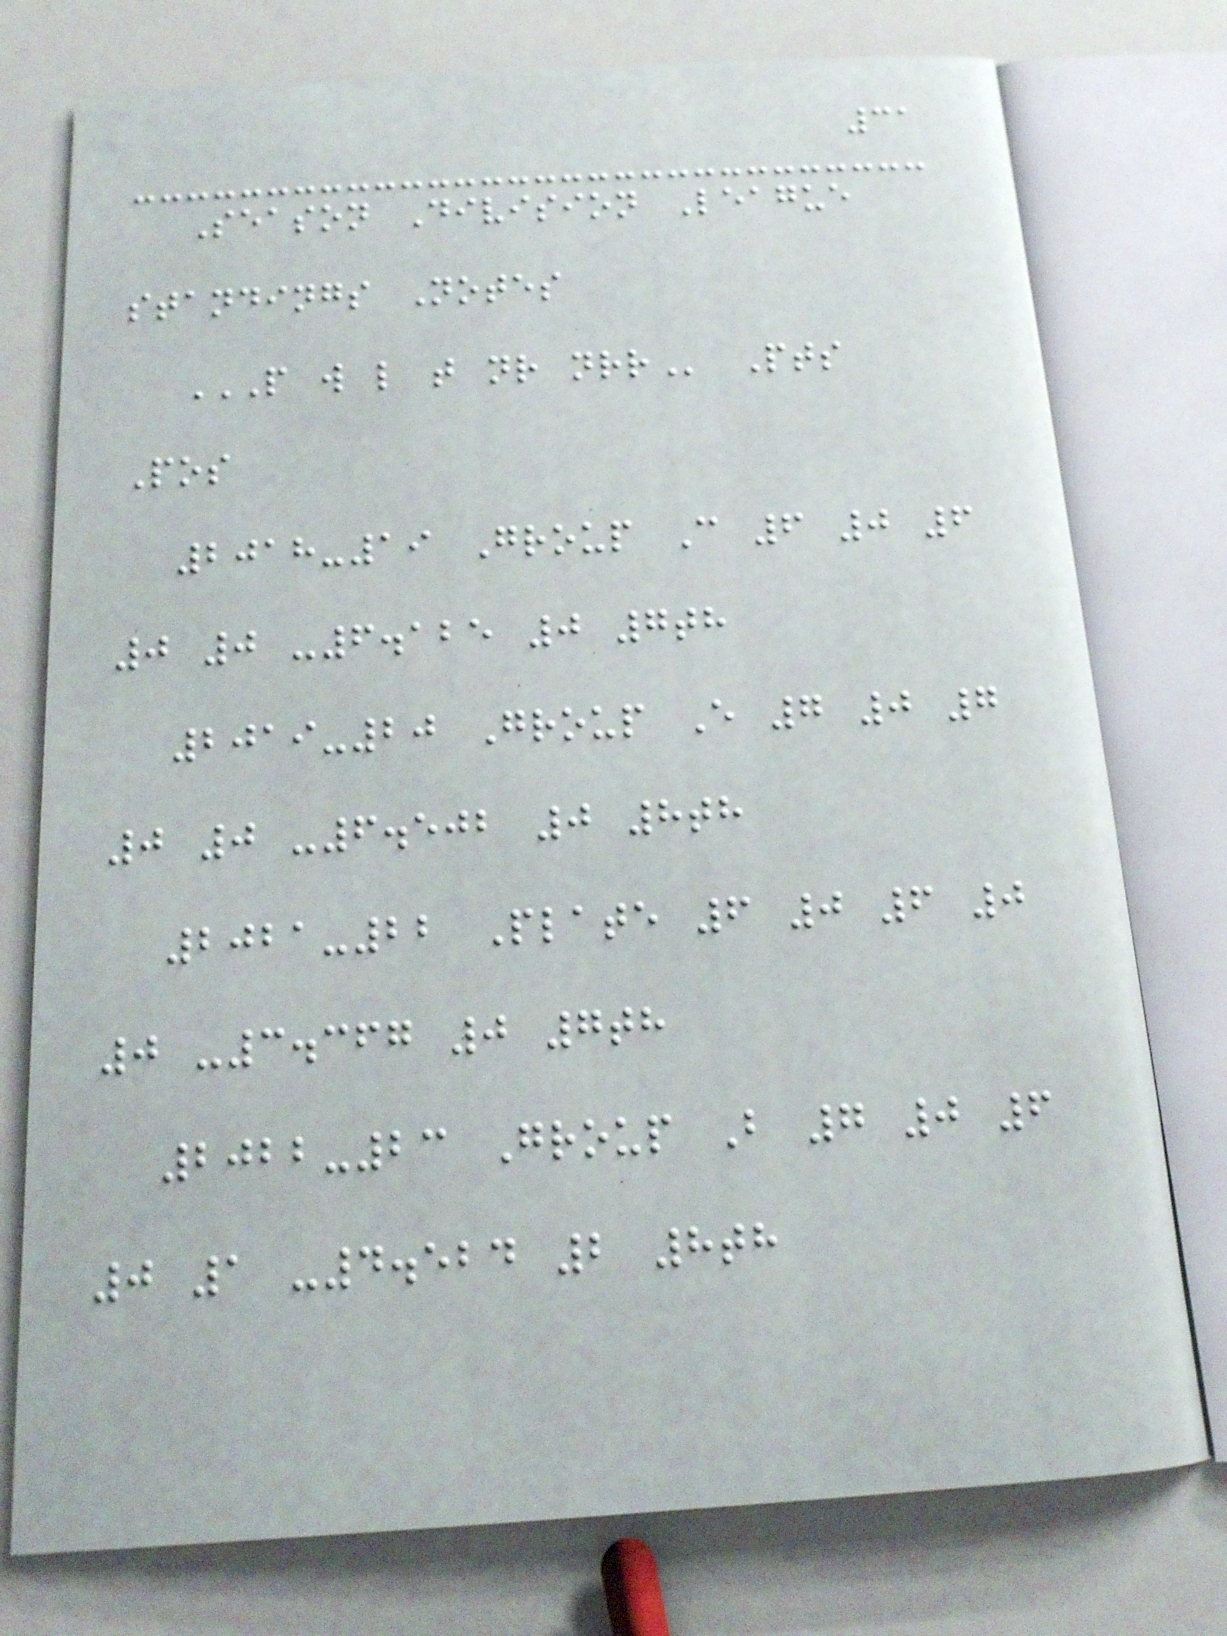31
Season Division League
standings Notes
P W L T NR NRR Pts
Pos
2018-19 Group C 6 0 6
0 0 -6.125 0 7th
2019-20 Group E 7 0 7
0 0 -6.502 0 8th
2021-22 Plate 6 0 6 0
0 -3.367 0 7th
2022-23 Group B 7 0 6
0 1 -4.524 2 8th
